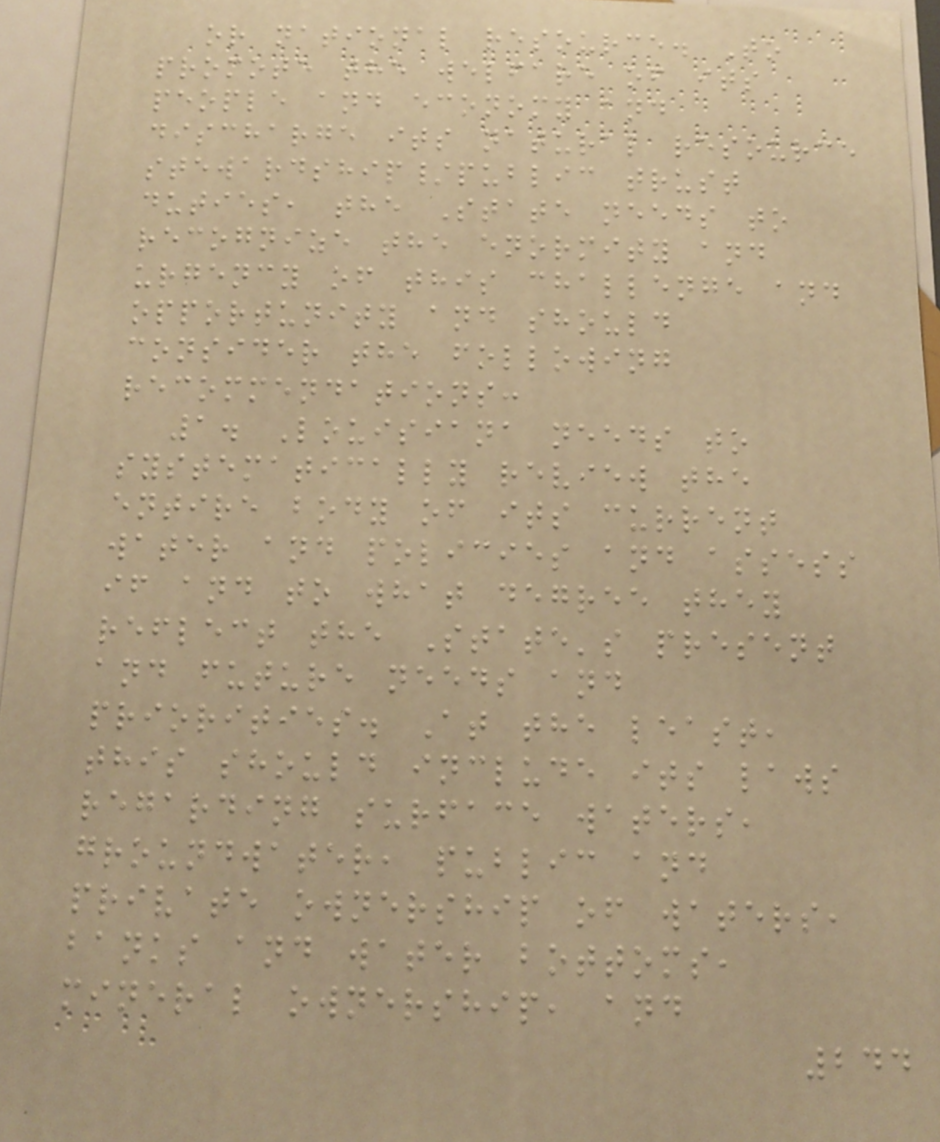or national resource. To
promote the welfare of its
people and economy and
discharge its natural resource
stewardship/public trust
duties, the State needs to
recognize the enormity and
urgency of this challenge and
opportunity and should
consider the following
recommendations:
1. Louisiana needs to
systematically review the
entire body of its current
water and policies and assess
if and to what degree they
reflect the State's present
and future needs and
priorities. At the least,
this should include its laws
regarding surface waters,
groundwater, public and
private ownership of waters,
banks and water bottoms,
mineral ownership, and
244
